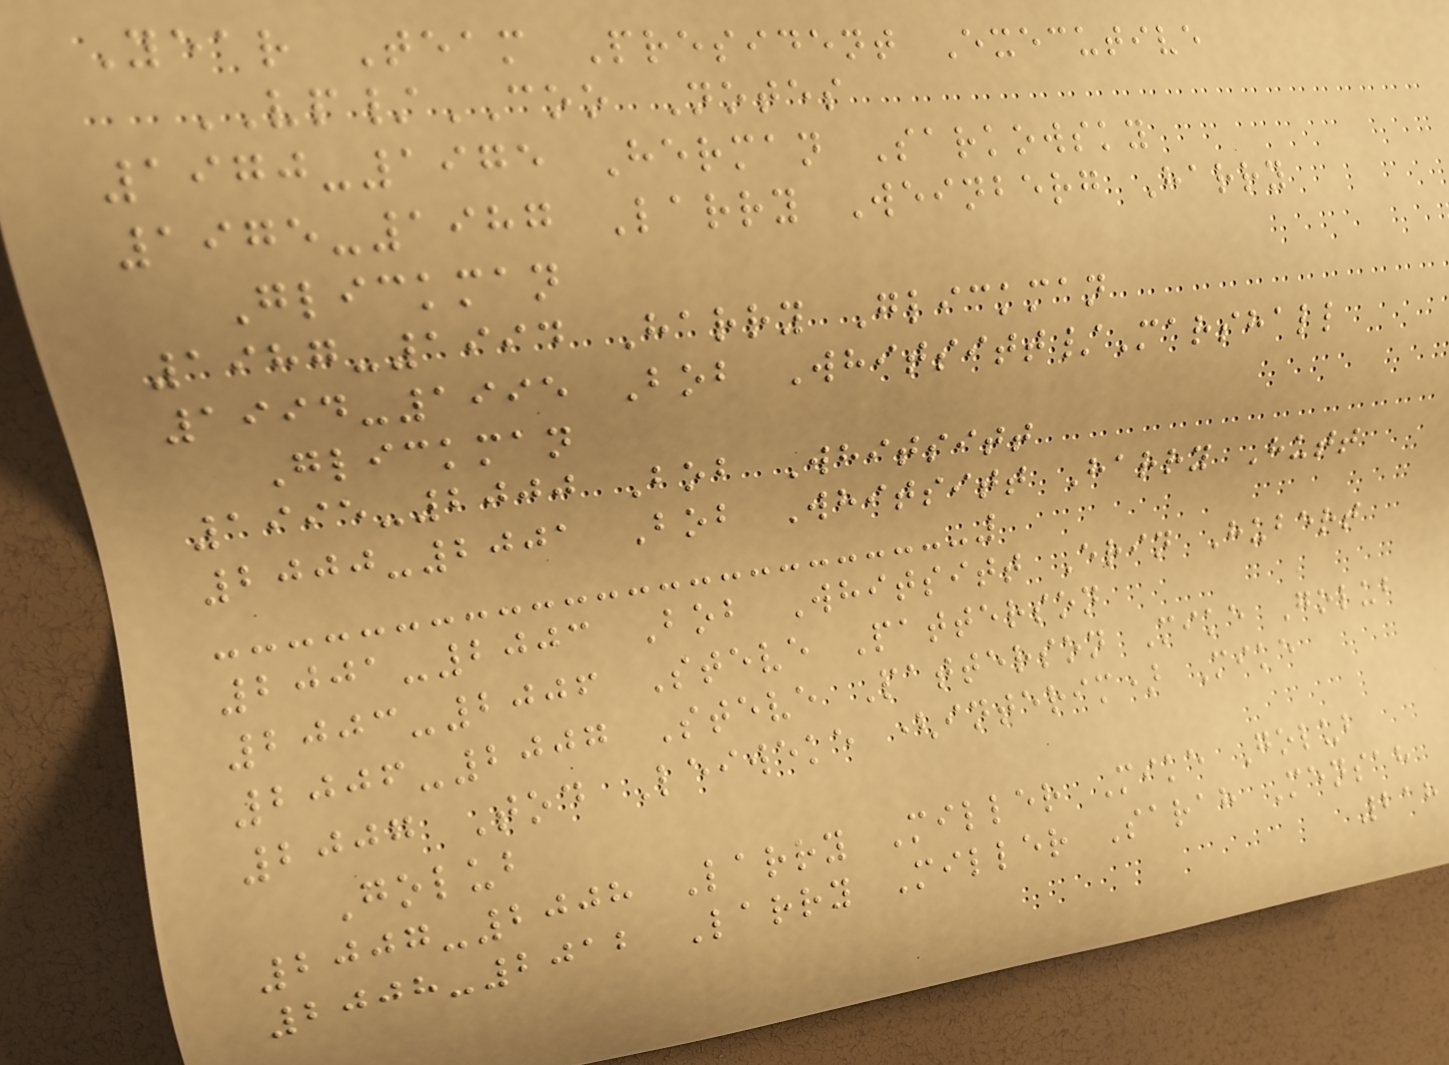Year Team President Executive
VP/COO Notes
1970-1975 Herman Sarkowsky
1975-1987 Larry Weinberg Harry
Glickman
1987-1994 Harry Glickman
1994-1995 Bob Whitsitt/Marshall
Glickman
1995-2000 Bob Whitsitt
2000-2001 Bob Whitsitt Harry Hutt
2001-2003 Bob Whitsitt Erin Hubert
2003-2006 Steve Patterson
2006-2007 Steve Patterson Mike Golub
2007 Tod Leiweke (interim) Mike
Golub
2007-2008 Larry Miller Mike Golub
2008-2012 Larry Miller Sarah Mensah
218
